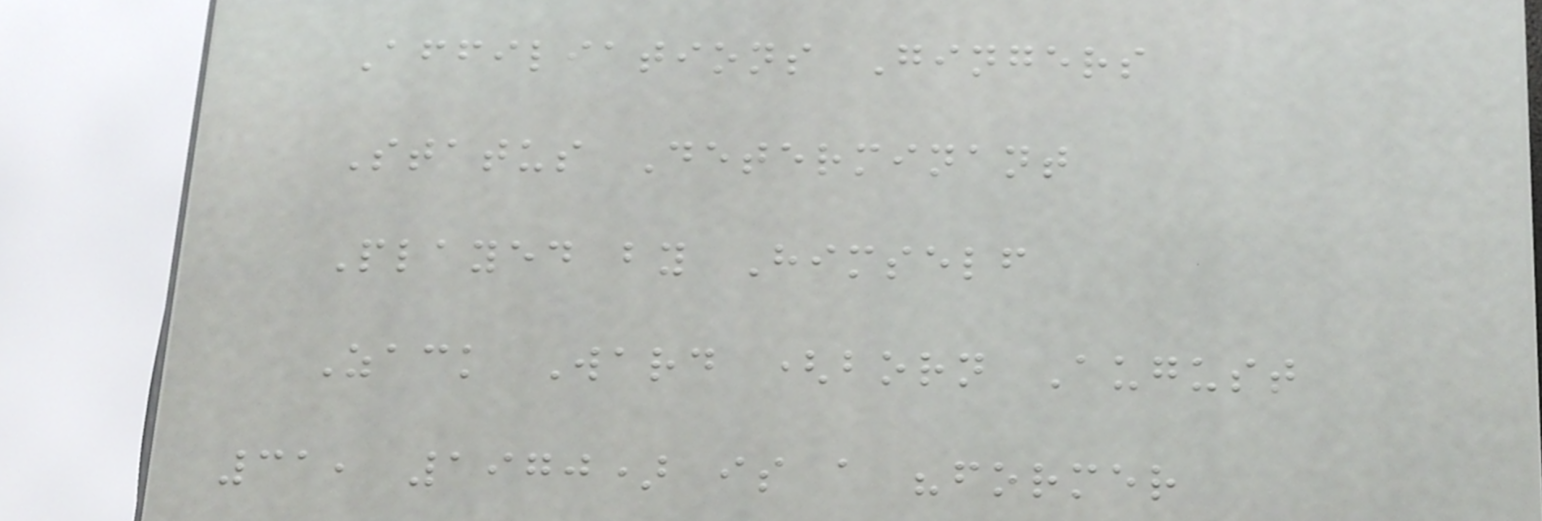Affiliations Gingers
Status Determinant
Played by Himself
Zack Ward (born August
31, 1970) is a "former
